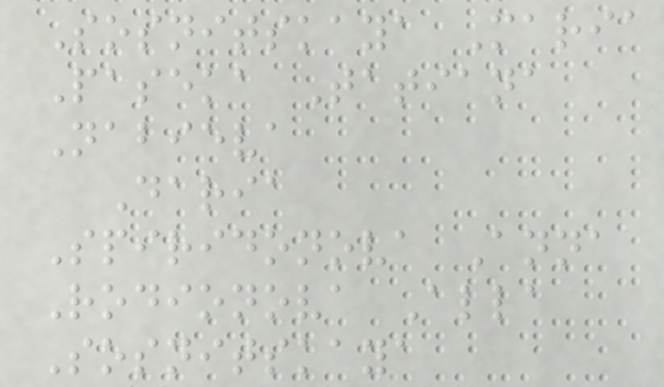Sosnitskaya Maria
Paseka Tatiana
Nabieva
Daria
Spiridonova Anna
Rodionova Alla
Sosnitskaya
